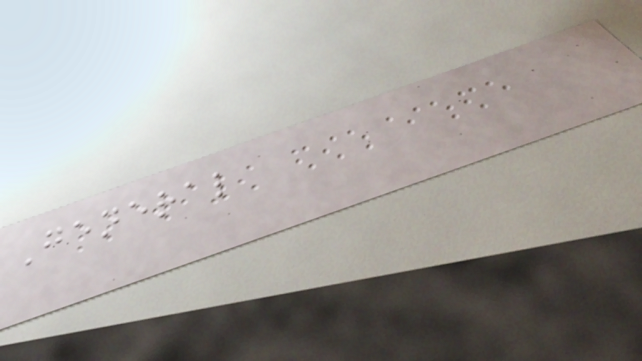General
